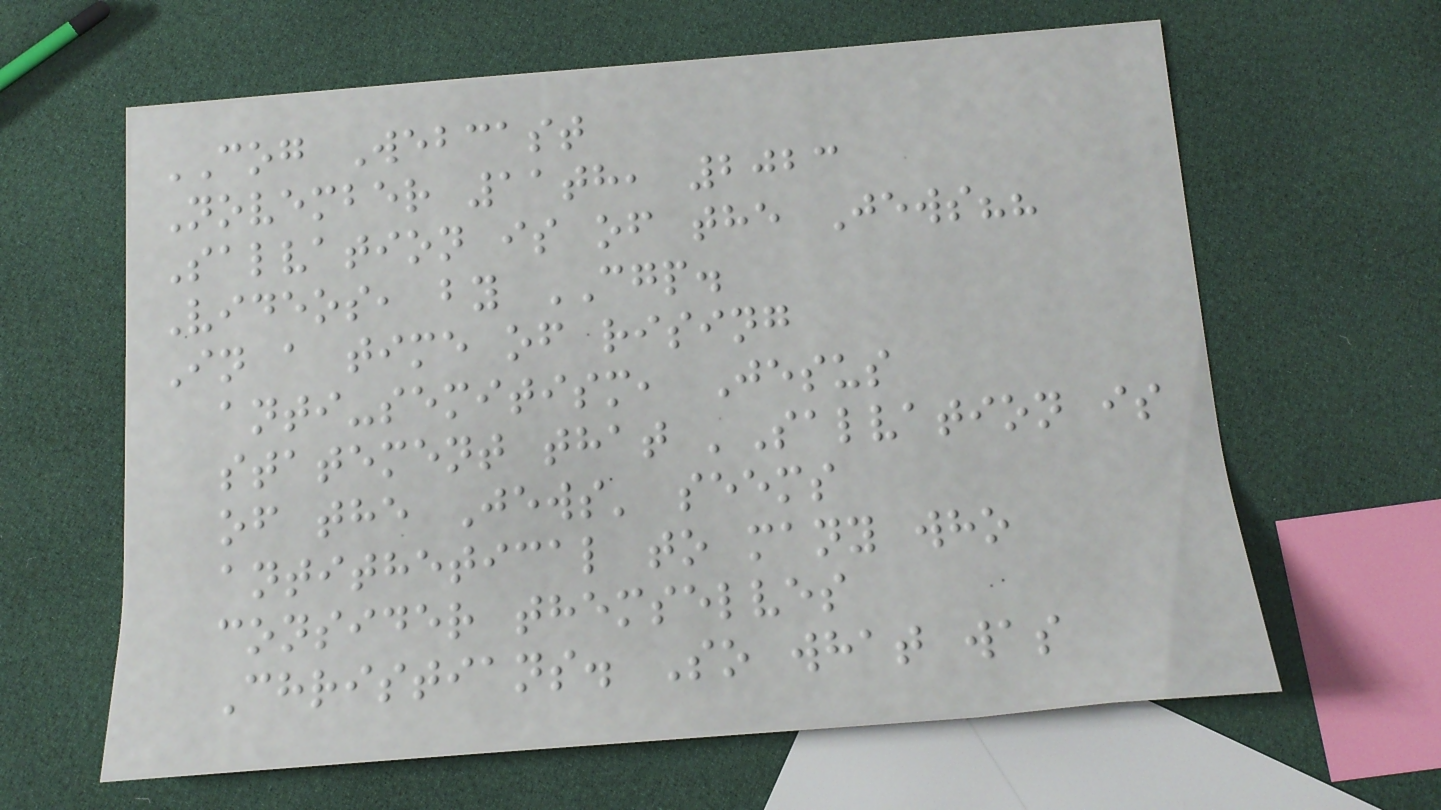COG Webcast
November 11th, 2023
Salvation is of the Jews??
Videos, by CGP.
In a time of rising
anti-semitism, Jesus
statement that 'Salvation is
of the Jews' seems
antithetical to many who
consider themselves
Christians. So what was
